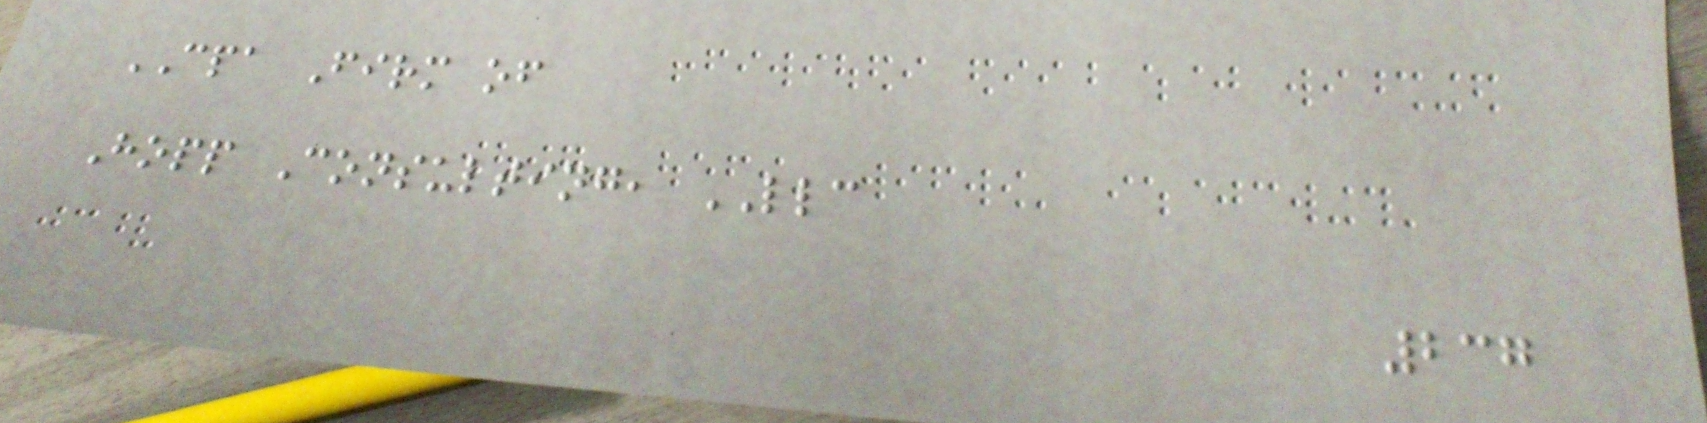CPA Firm of
Hopp Consulting, LLC
237
